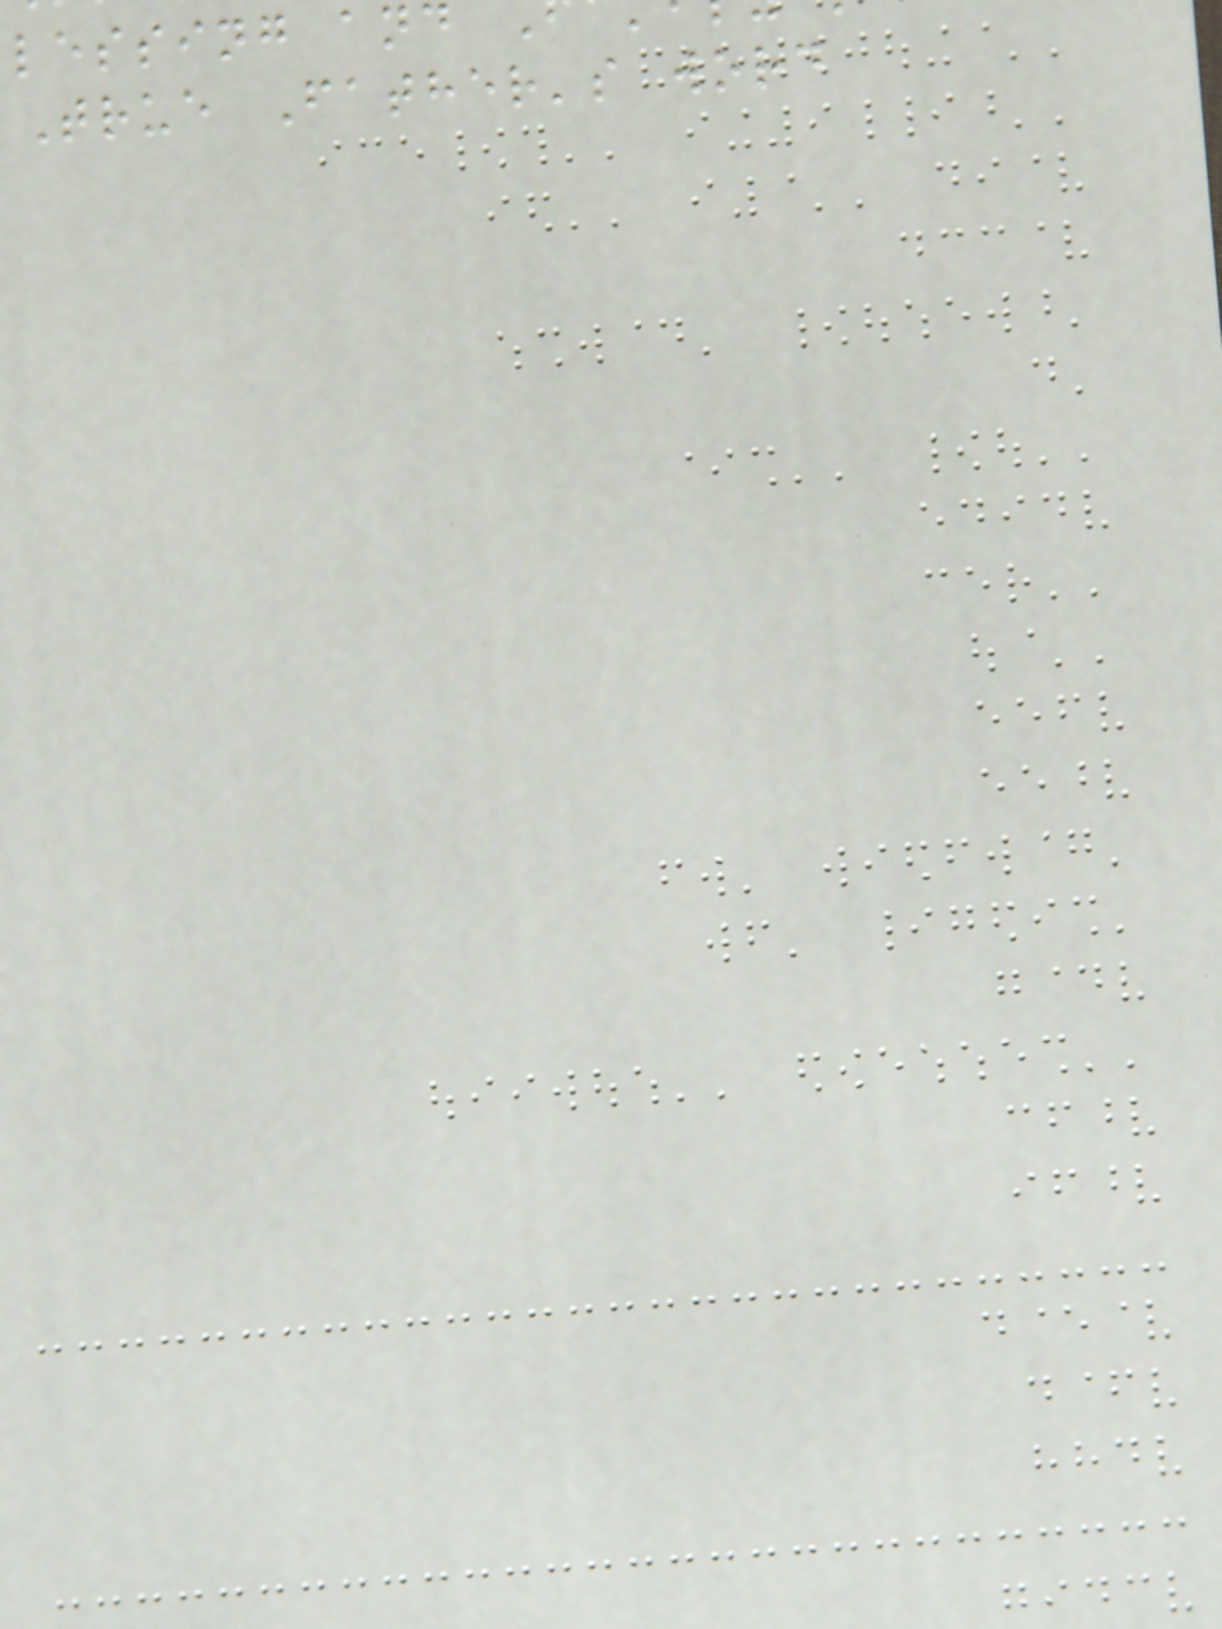lessing and
True Father's word
